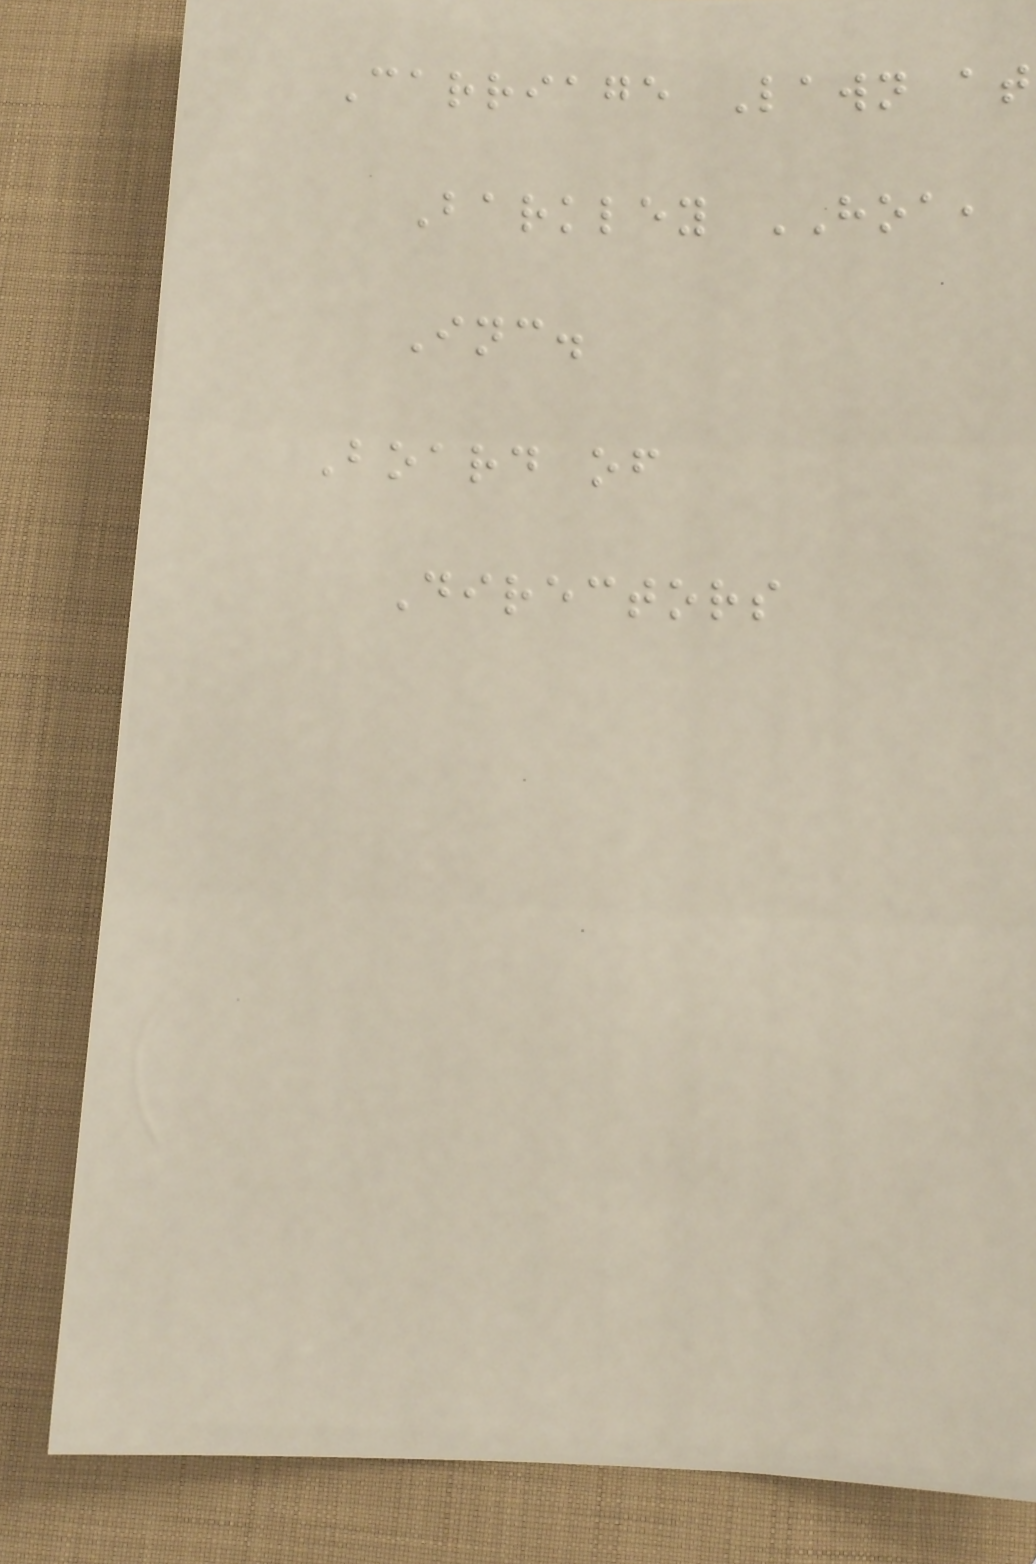Carriage Lawn at
Barkley HOA,
Inc.
Board of
Directors
